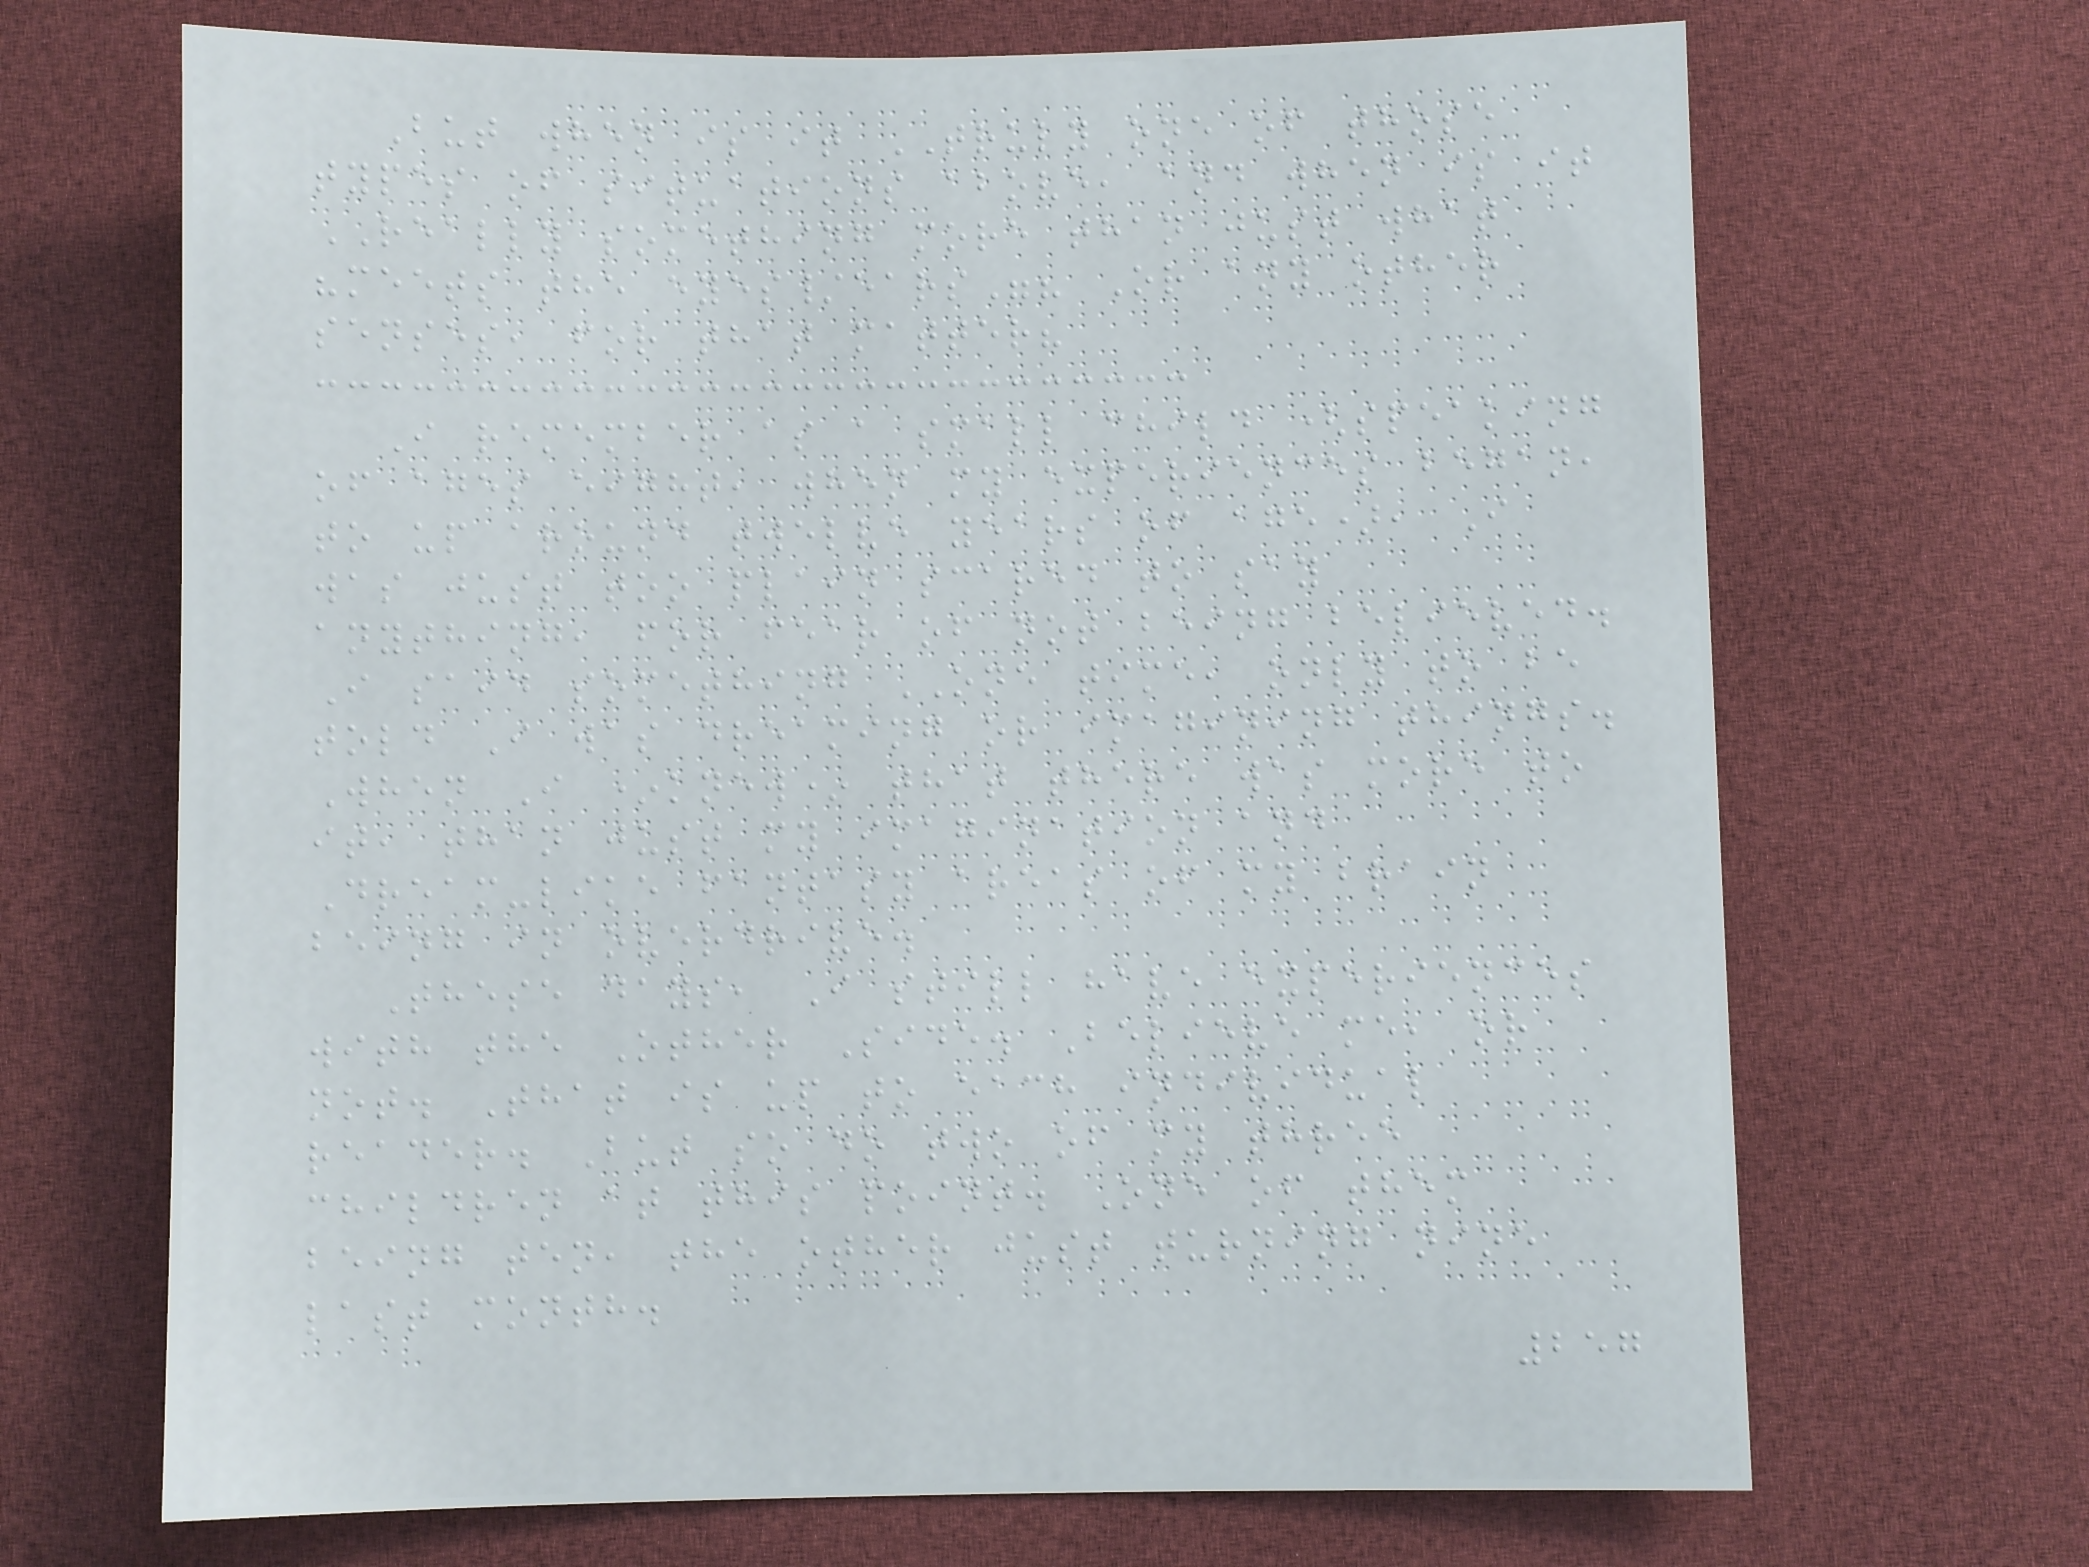But when is it TRULY one of those
types of situations above, and when is it
REALLY something more than just what
"meets the eyes/ears"? Or any other
senses, for that matter?
I remember as a small child (speaking
of ages eight, when my experiences began,
to up around twelve years of age), I
was just too plain scared to say
anything, for fear of not being believed.
I said something ONE time, only to be
told I was dreaming or imagining things.
When I *knew* that there was more to
it, than just my imagination and
Dream-like fantasy areas of my brain
being in overdrive.
These days, I still have experiences
with the Other Side. Believe me, or
not. That is up to each individual
reader. But so do two of my three
children at this point. One of them
being ten, the other just turning nine
last month.
257
